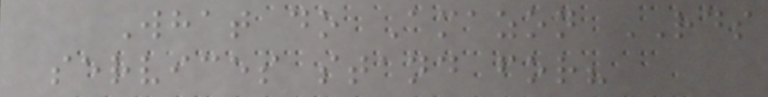What do Amazon RDS
services stand for?
